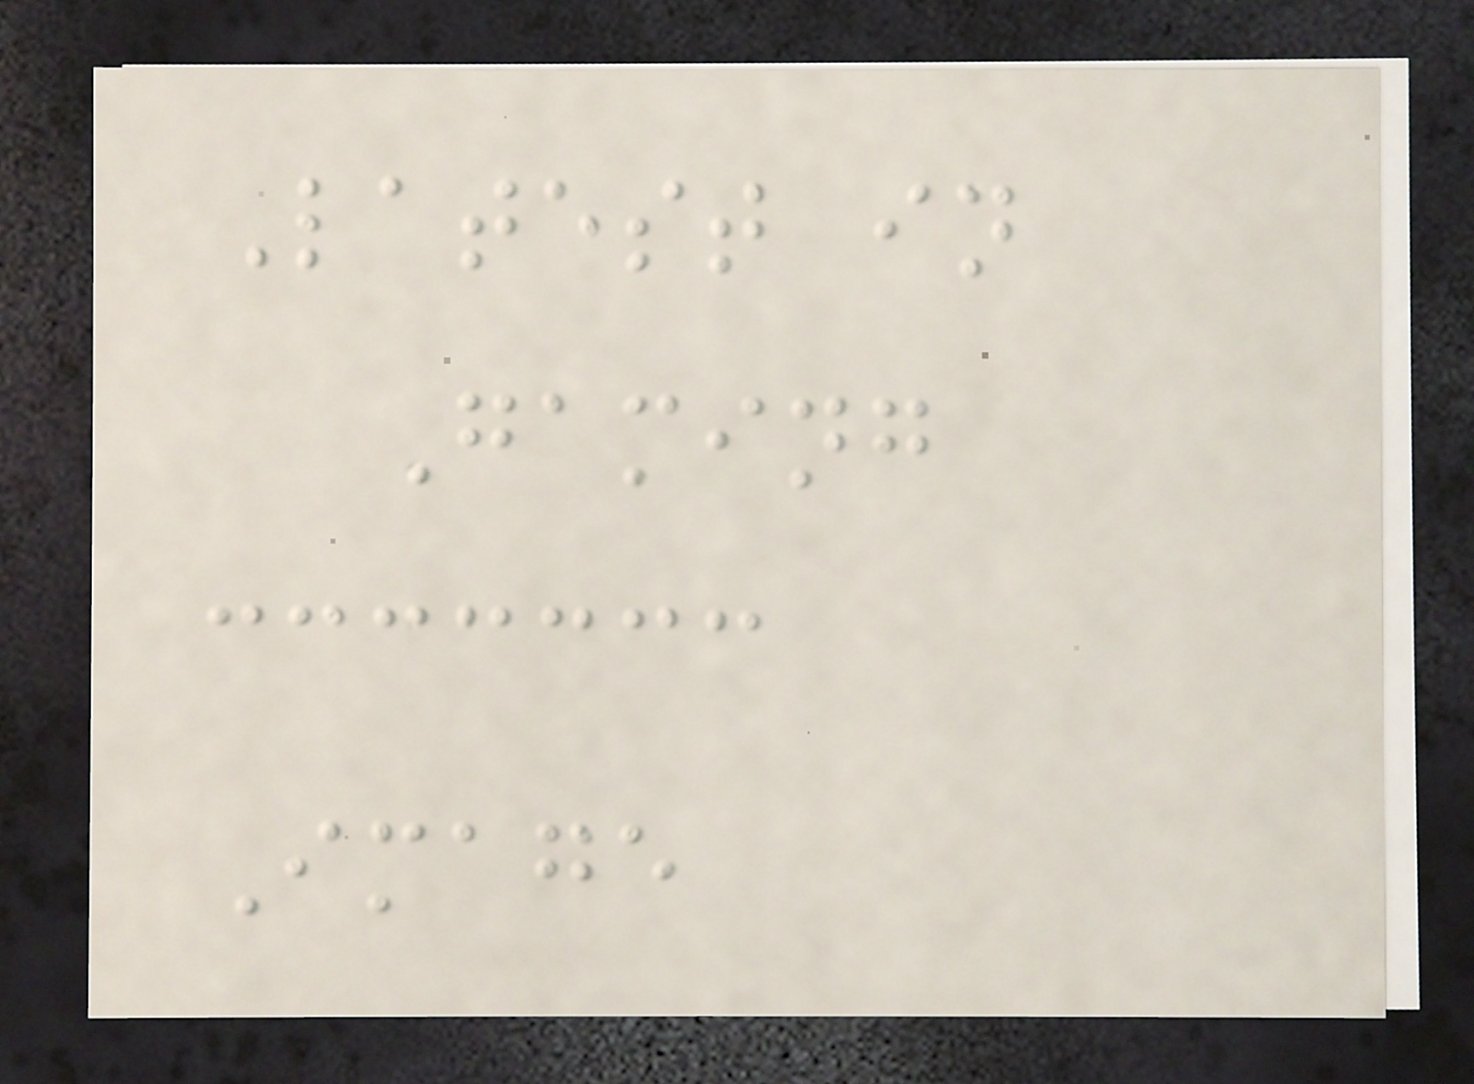Latest in
Gaming
Image
